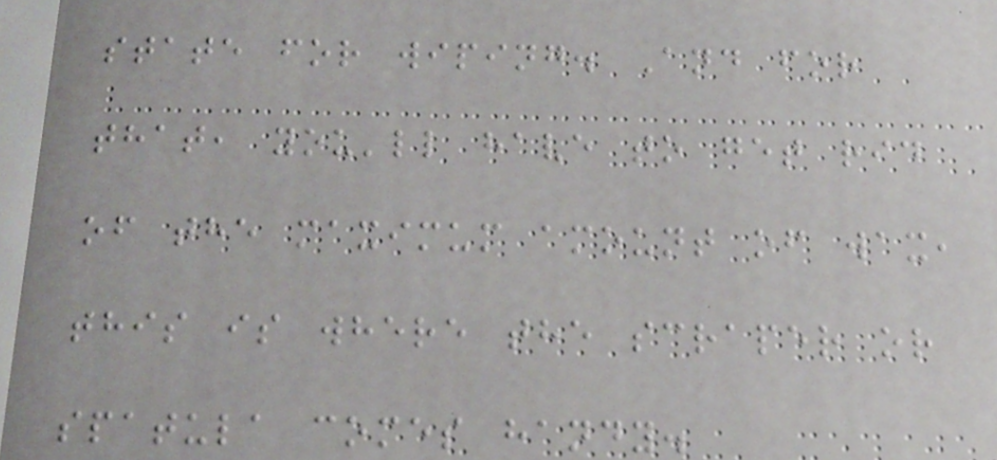state for wiping. And for
that, you'll have to get rid
of the maximum amount of wax,
this is where the scraper or
spatula comes handy.
